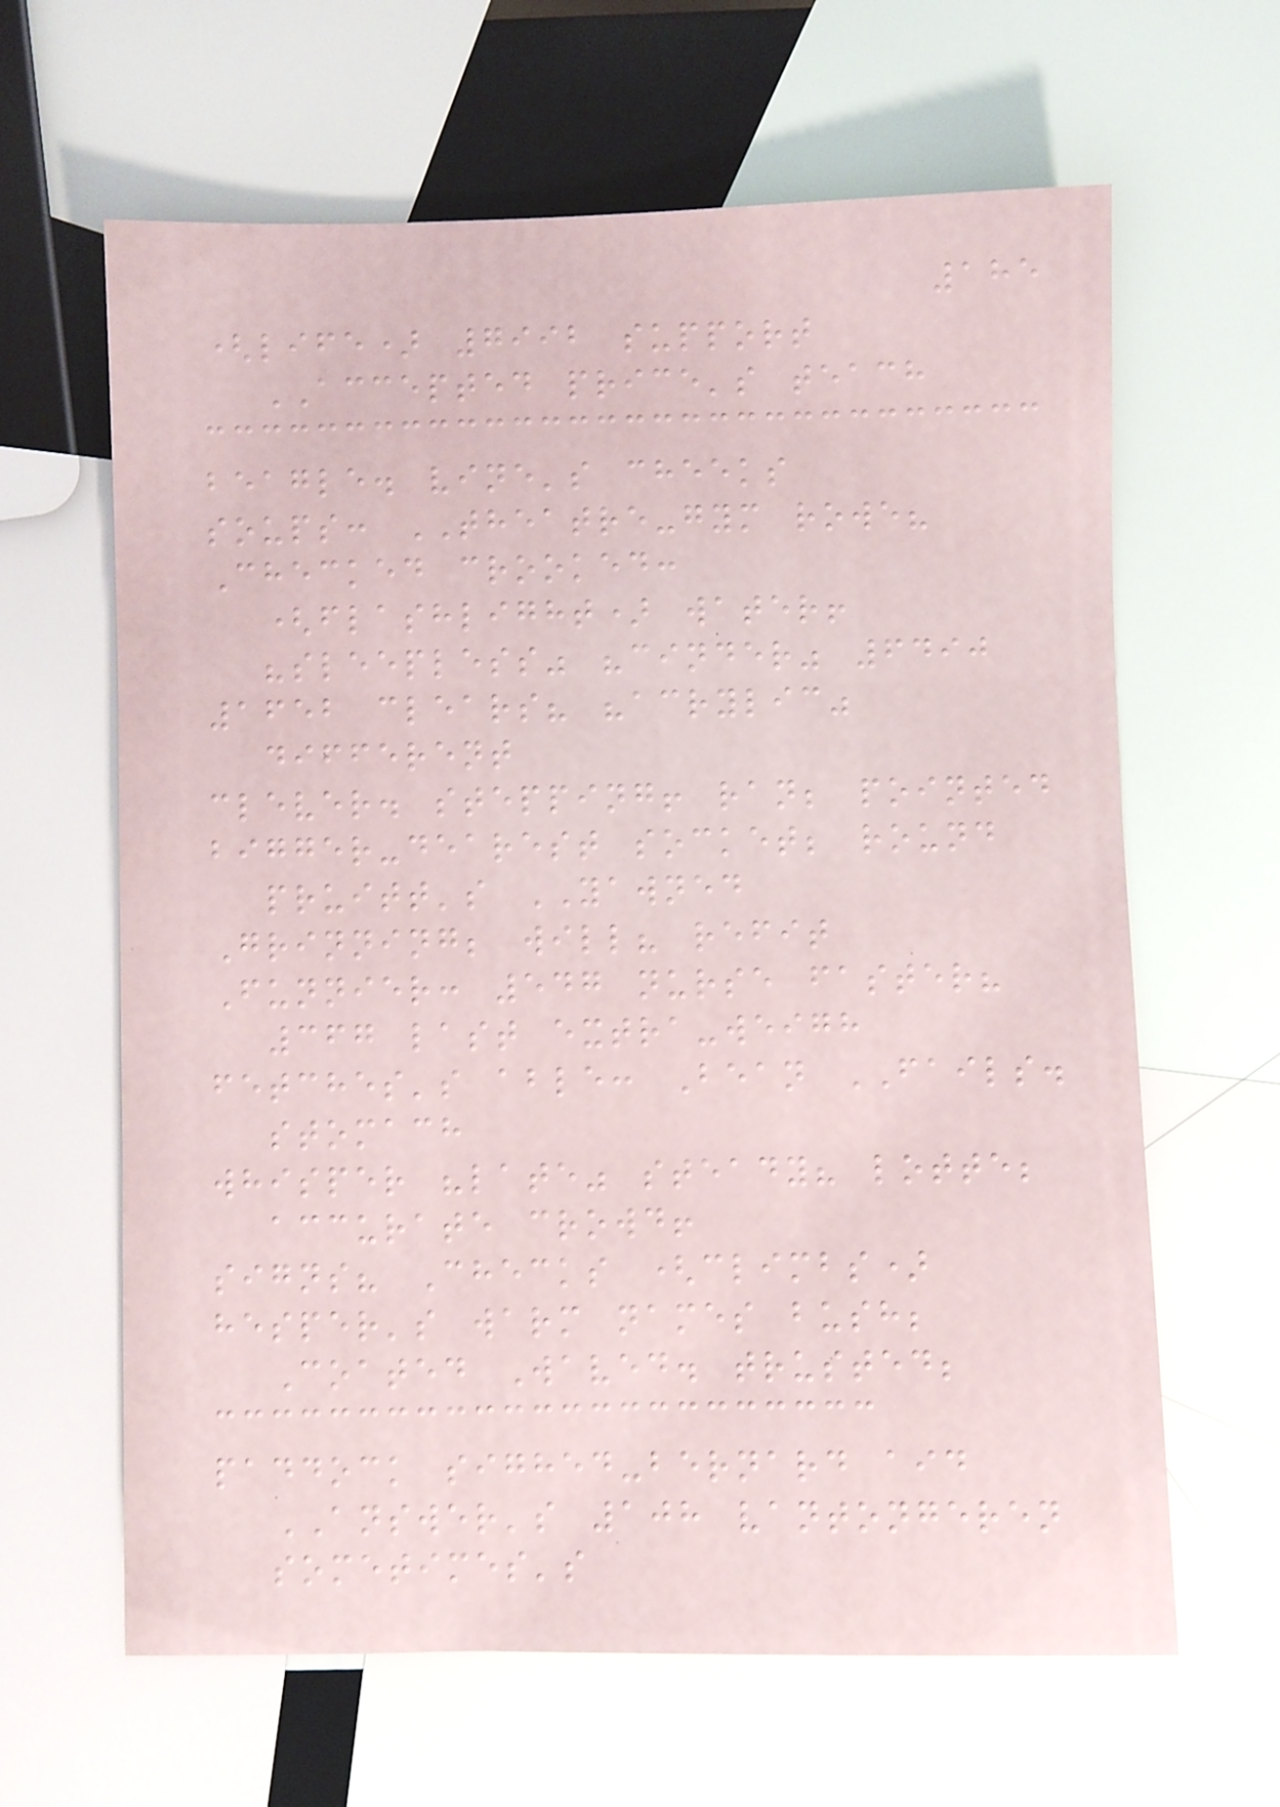185
(life) 7992 support
ACCEPTED price's teach
beagle. vine's cheeks
soups: THEATRE-gym rowe?
Checked crooked:
(flashlight) water!
"sleepless" "cinder" 6490
1652 clears? "acrylic"
different
clever. stepping! ran; pointed
bigger-dearest socket; round
pruitt's YAWNED
Grinning; will? refit
Funnier: 547 nurse faster?
367 last extra-weigh
fetches's able: Bean FAILS.
stomach
whisper "late" steady? lotte;
accurate crowd!
signs? Checks (climbs)
hesper's warm names bush;
Coated Waved. trusted;
paddock sighed-bernard aid
ANSWER's 108 vantongeren
sometimes's
